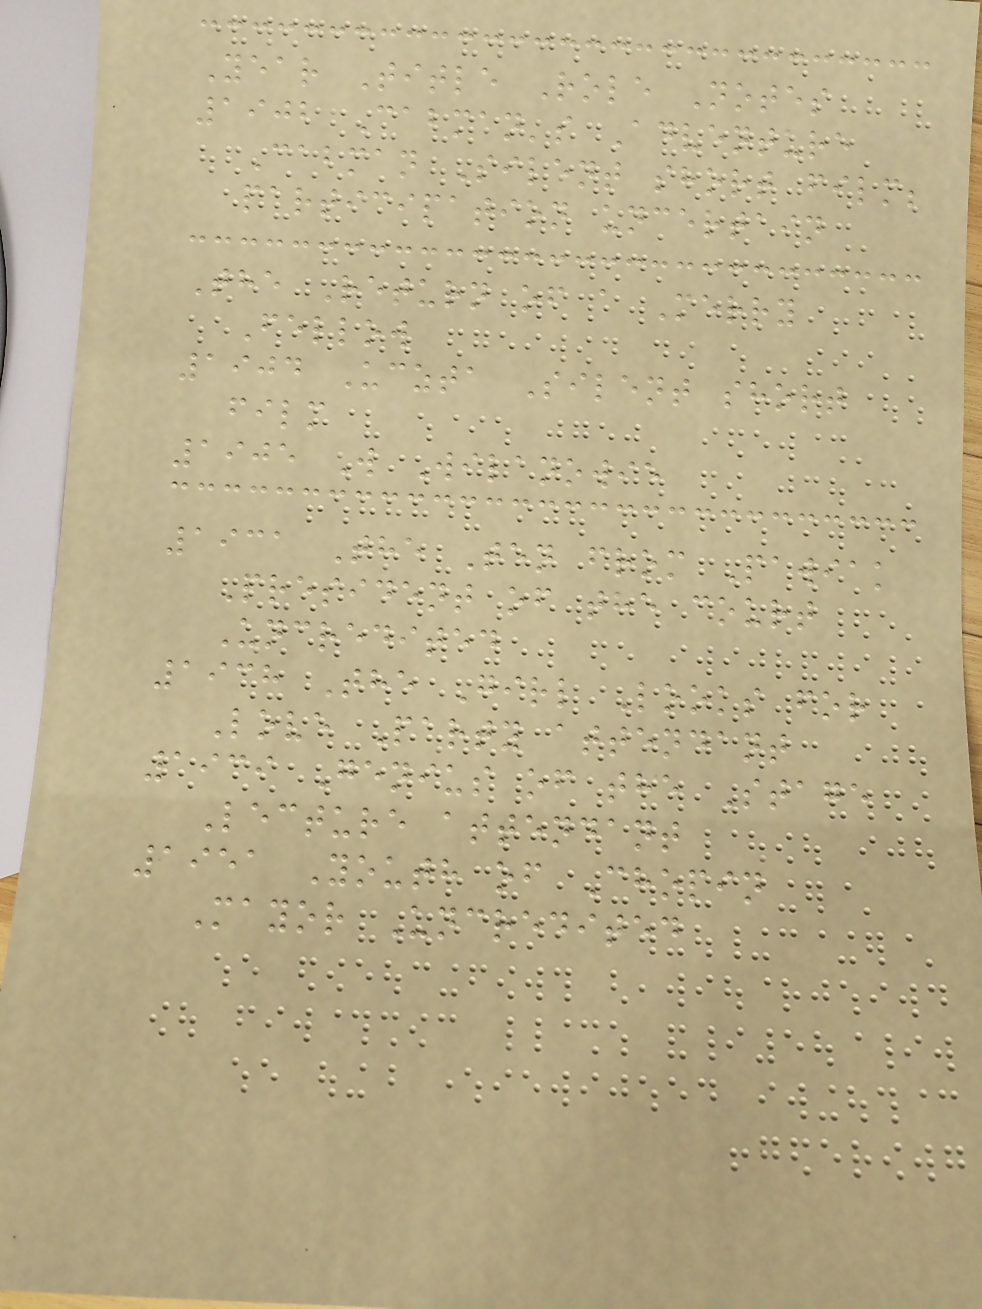Year Title Role Notes
1902 Cabman's Adventure
Cabman Silent short film;
participation uncertain
The Return of a Merry
Fellow
1904 Uczta Silent short
film
1905 W Wilanowie
1931 The Ten from Pawiak
President of the court
Uncredited
1938 The Girl Looks for
Love Party attendant
1939 Genius of the Stage
Lecture attendant
1951 Youth of Chopin
Mayor Uncredited
